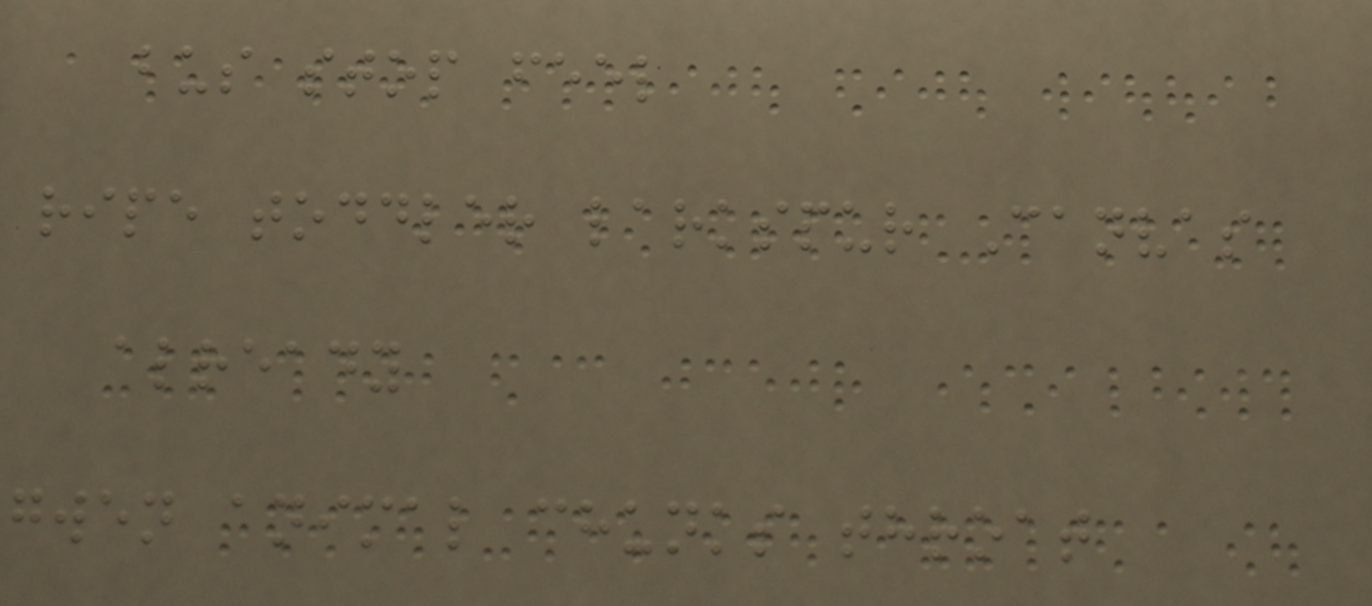bus stop feel
ripe toddler larkspur Canvas
already
gwen animal chunks throat
